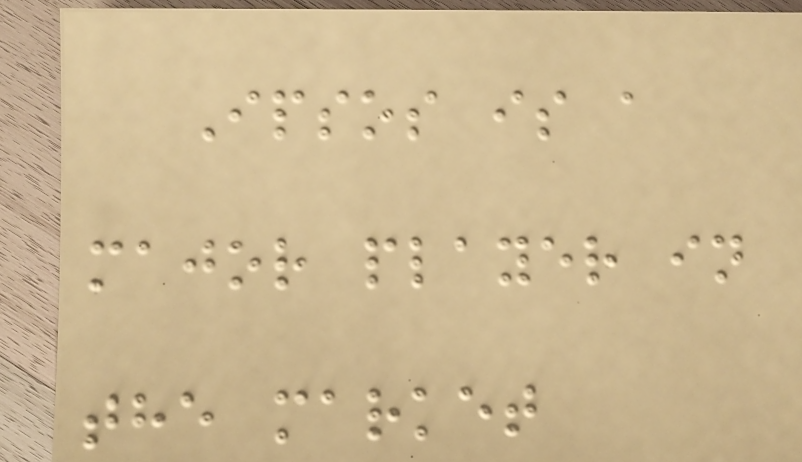Ipsos is a
major player in
the market
